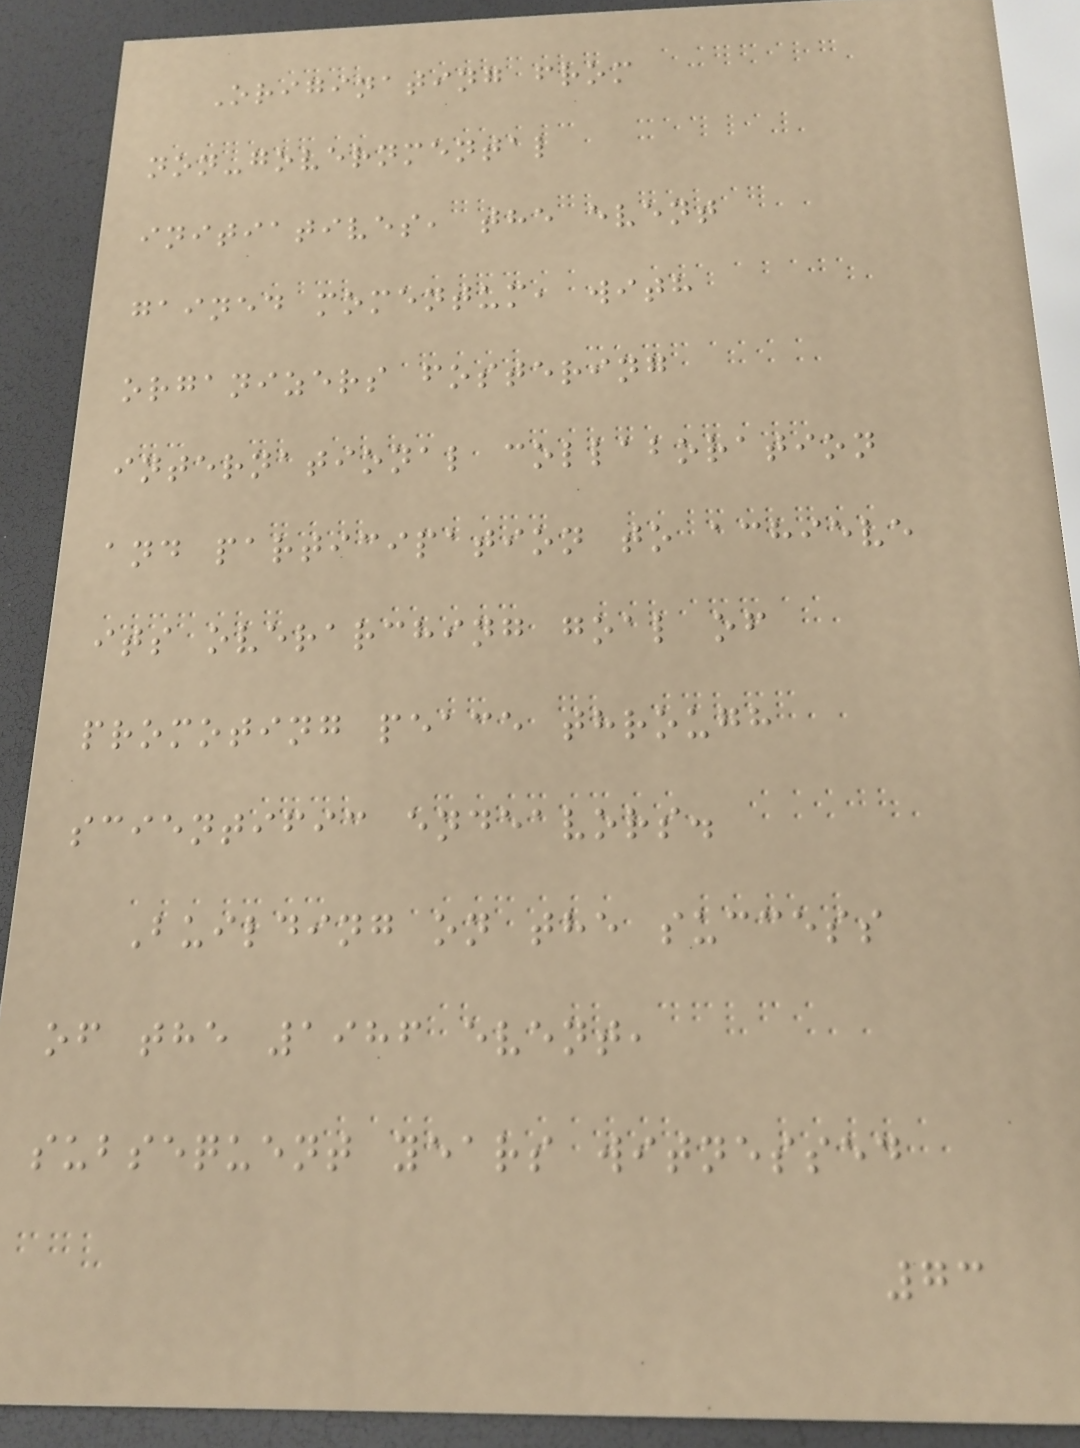Originating from
non-governmental
initiatives, the event
gained momentum, with
organizers fostering
international collaboration
and participation to achieve
its overarching goal of
promoting peace through
scientific endeavors.
Building on the success
of the 1986 event,
subsequent years witnessed
73
